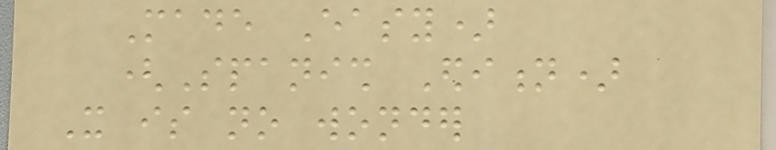Made Easy)
(Spanish Edition)
It is no wonder
